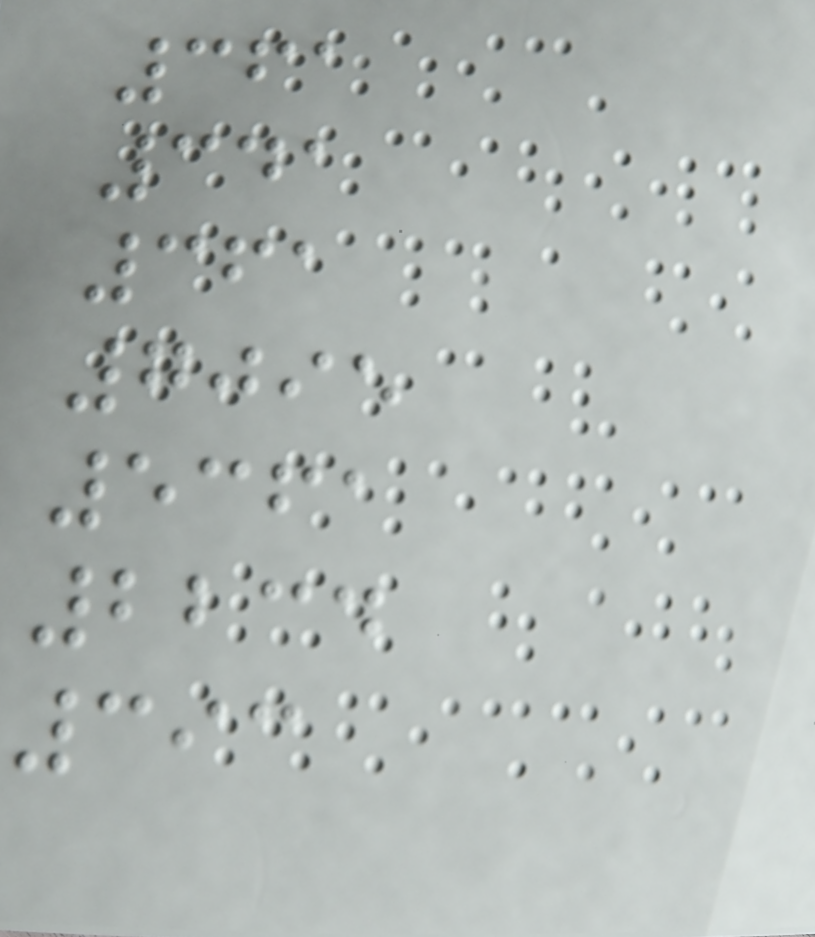361
341
361
7095
5361
2234
393
